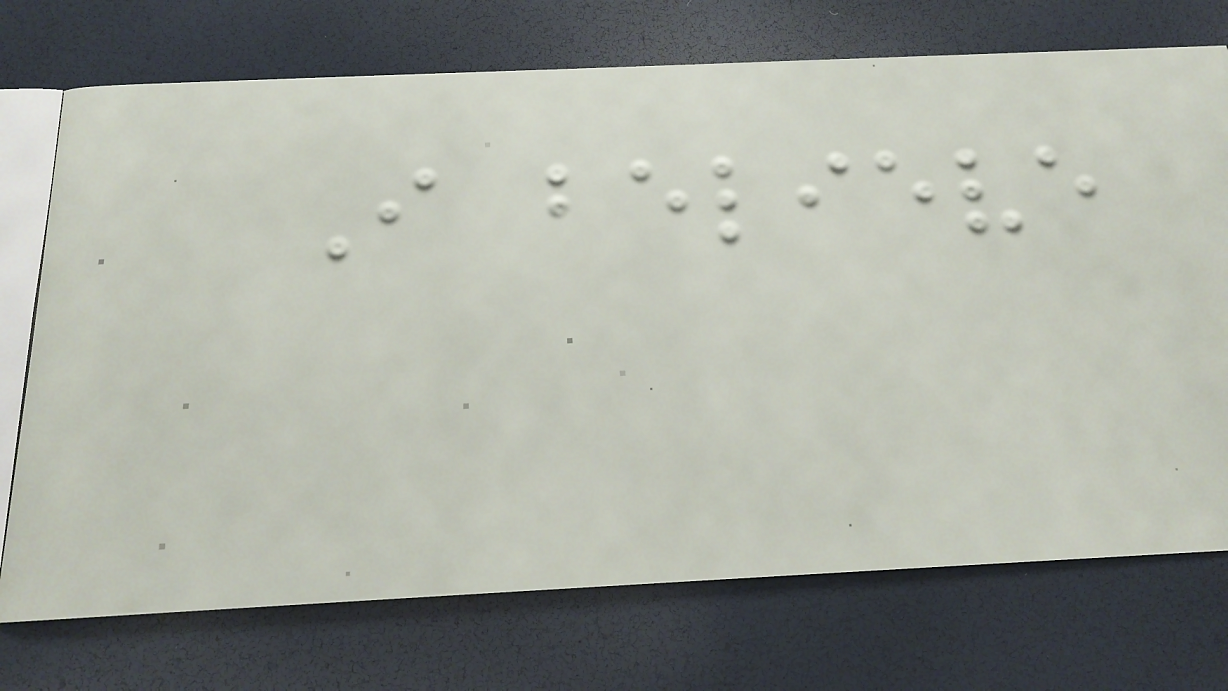I believe
